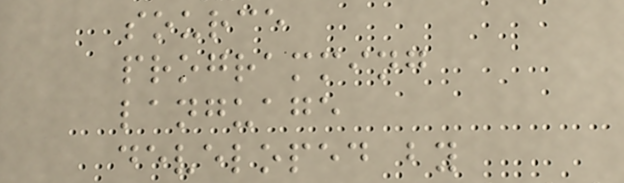source
programming
language
developed by
